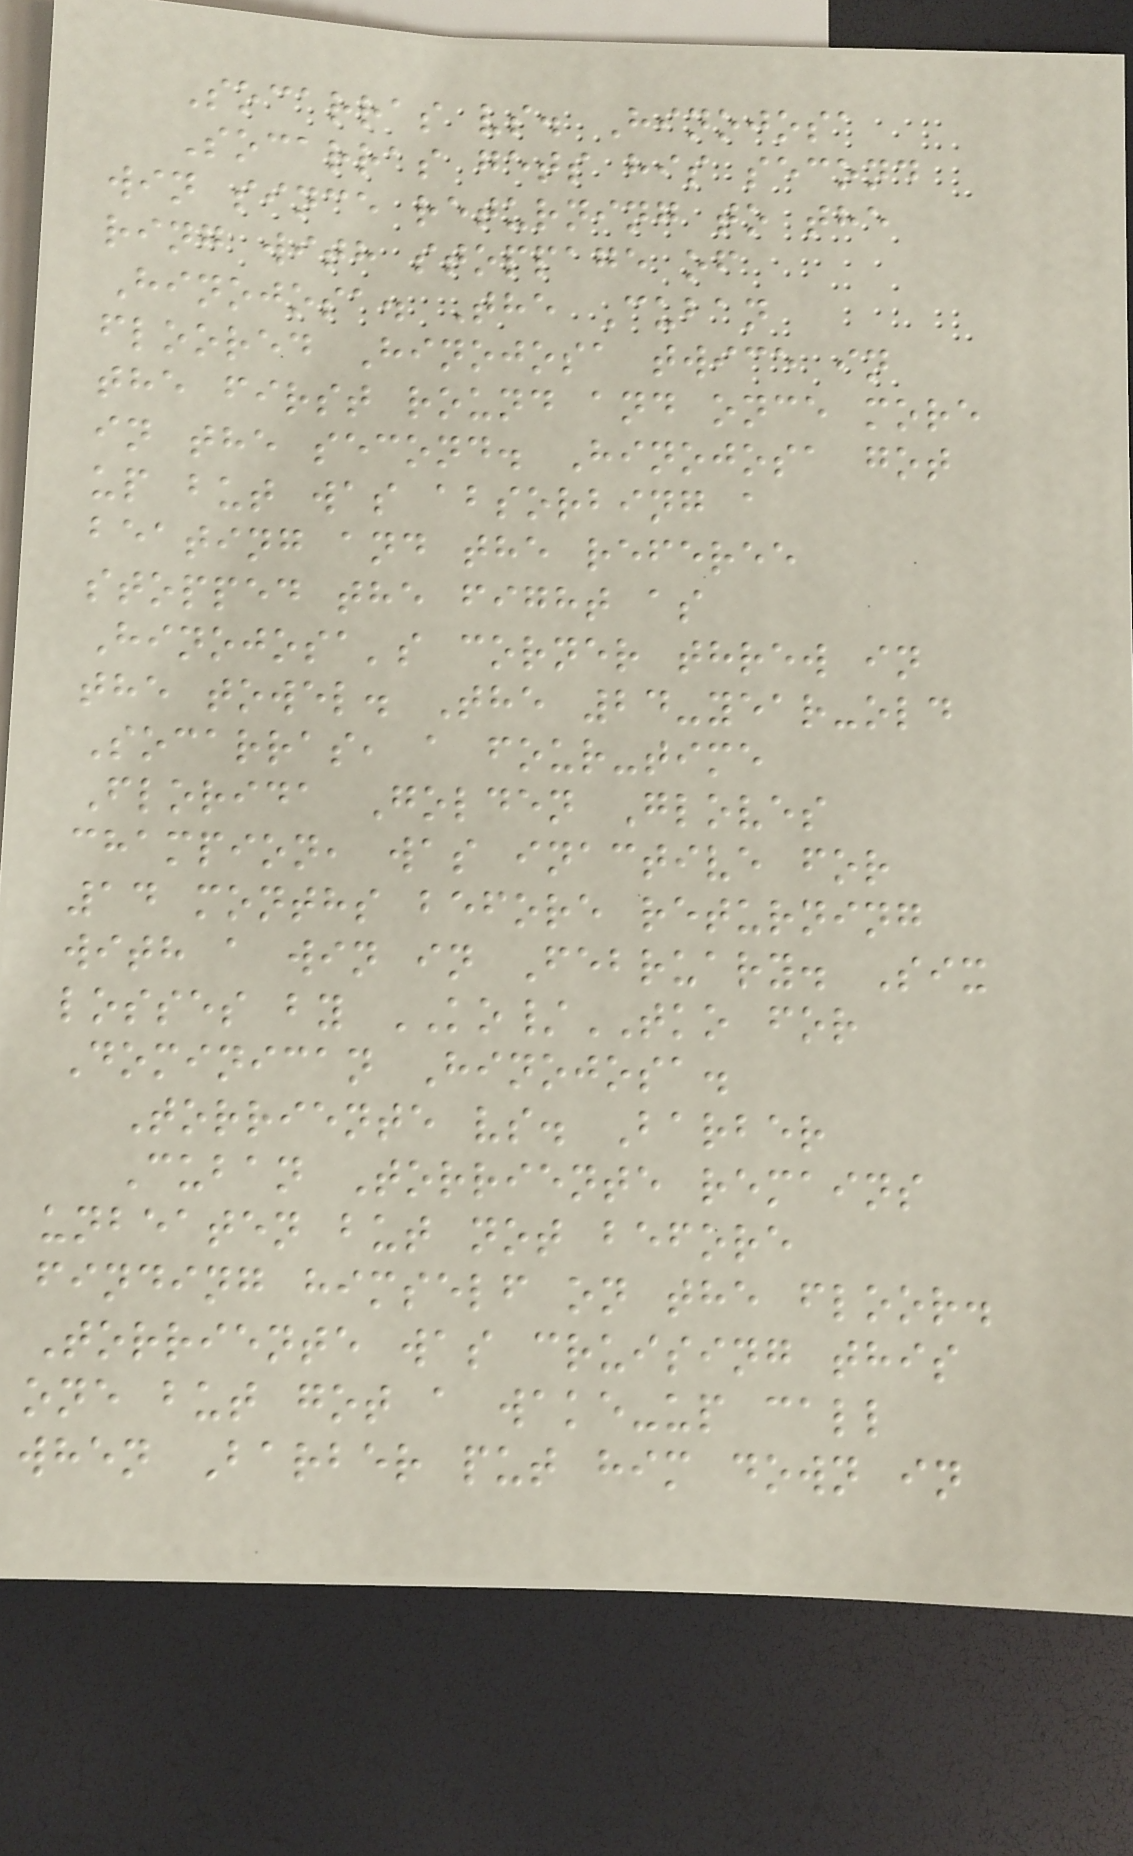Socarras vs. Hinojosa
Socarras gets his second
win since returning to the
ring with stoppage of
Hinojosa. The Cuban
floored Hinojosa twice in
the first round and once more
in the second. Hinojosa got
up but was absorbing a
beating and the referee
stopped the fight as
Hinojosa's corner threw in
the towel. The 24-year-old
Socarras, a four-time
Florida Golden Gloves
champion, was inactive for
14 months before returning
with a win in February. Six
losses by KO/TKO for
Dominican Hinojosa.
Torriente vs. Barber
Cuban Torriente remains
unbeaten but not before
finding himself on the floor.
Torriente was cruising this
one but got a wake-up call
when Barber put him down in
